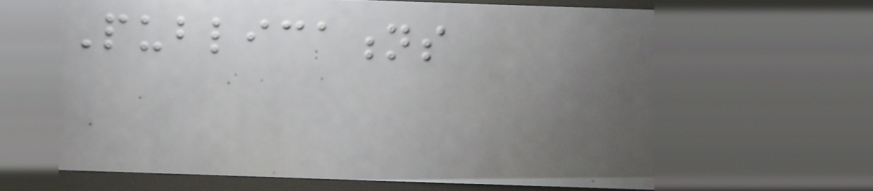Publications
